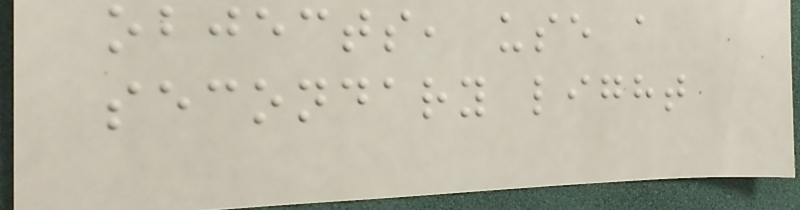objects, use a
secondary light
